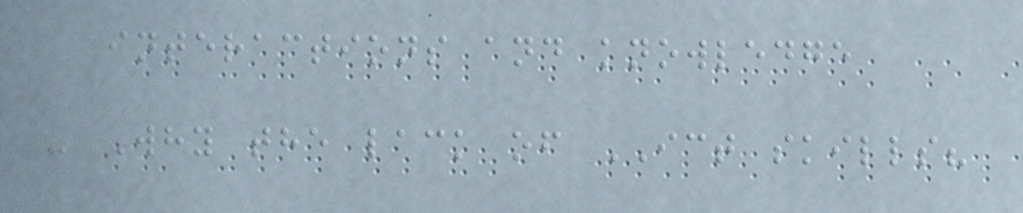interactions and knowledge
- Why the lack of ICT skills?
